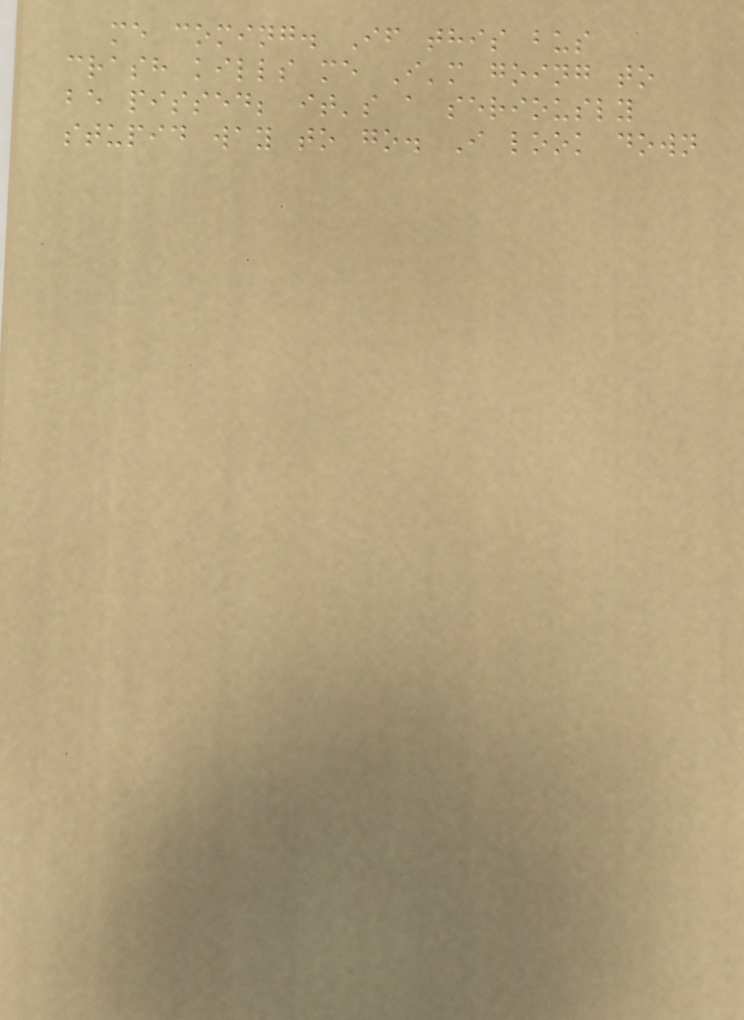me coming. If this bus
crash kills me I'm going to
be pissed; it's a seriously
stupid way to go. I look down
